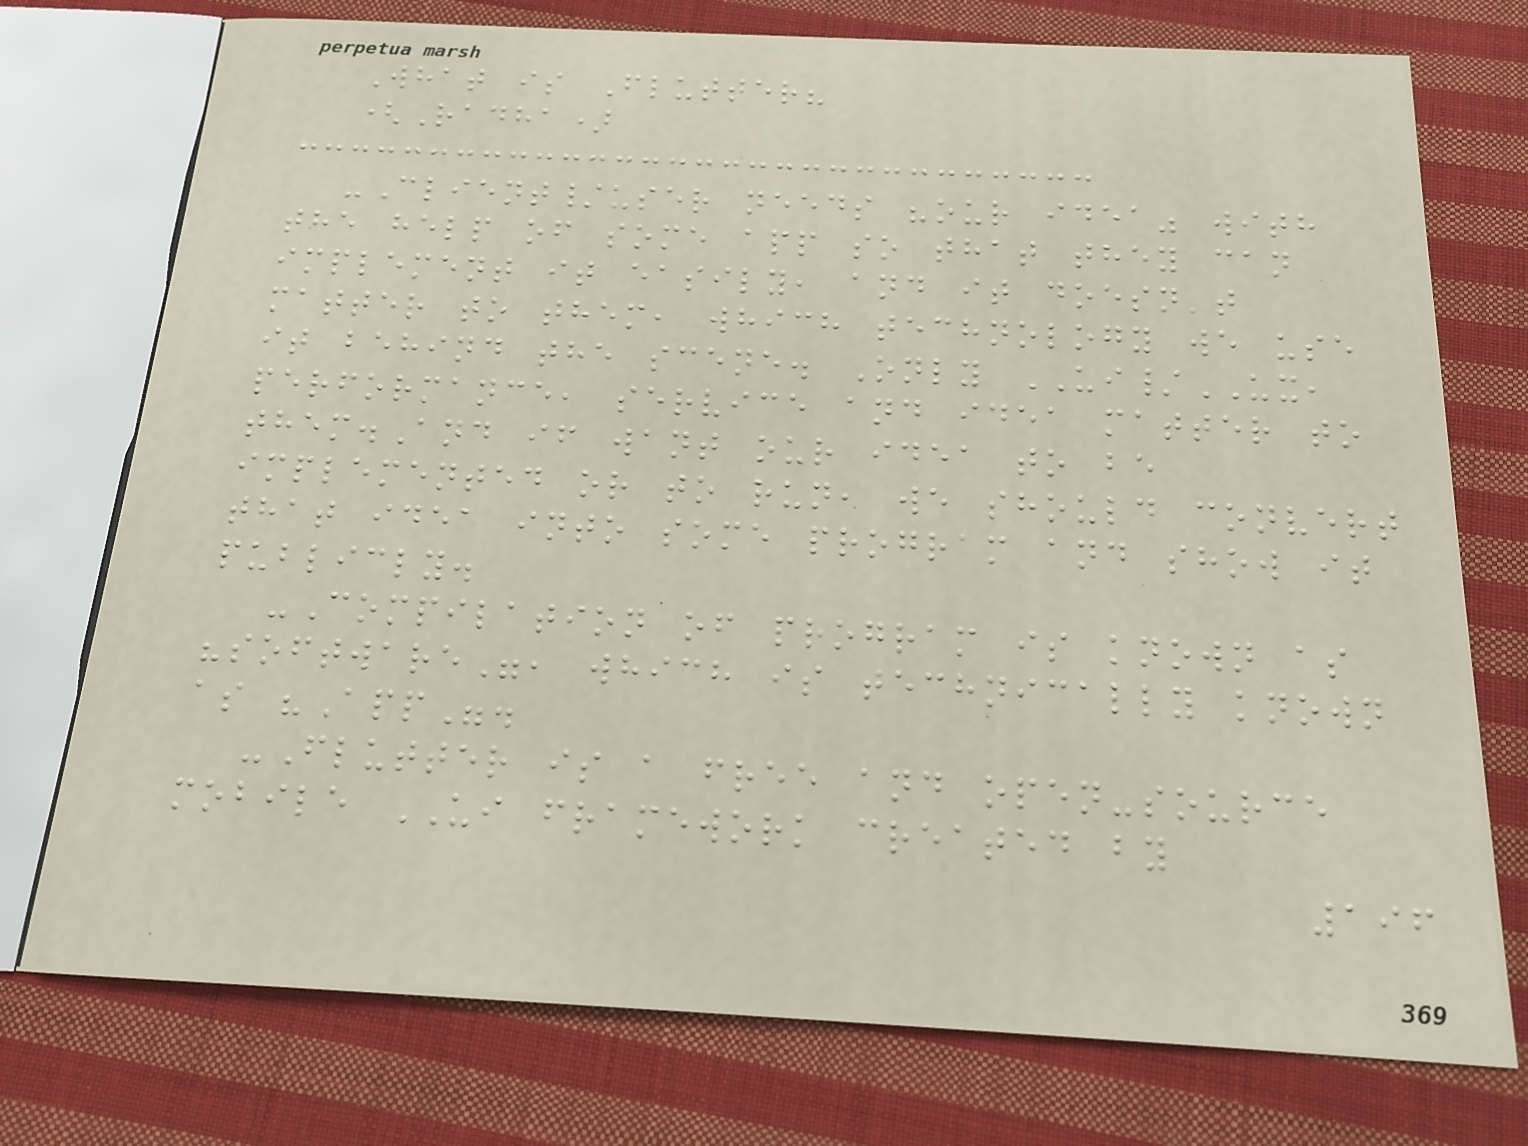What is Flutter?
(Radha)
-Client/user needs "our idea" with
the help of some app so that they can
implement it easily, and it doesn't
matter to them, which technology we use
it behind the scene. Only UI/UX,
performance, service and idea matter to
them.And if want our idea to be
implemented or to run, we should convert
that idea into some program and show it
publicly.
-Compilation of program is known as
"software", which is technically known
as "App".
-Flutter is a free and open-source
mobile UI framework created by
196
